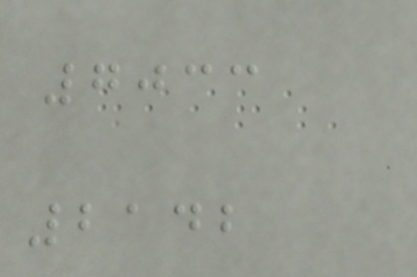7033
2142
